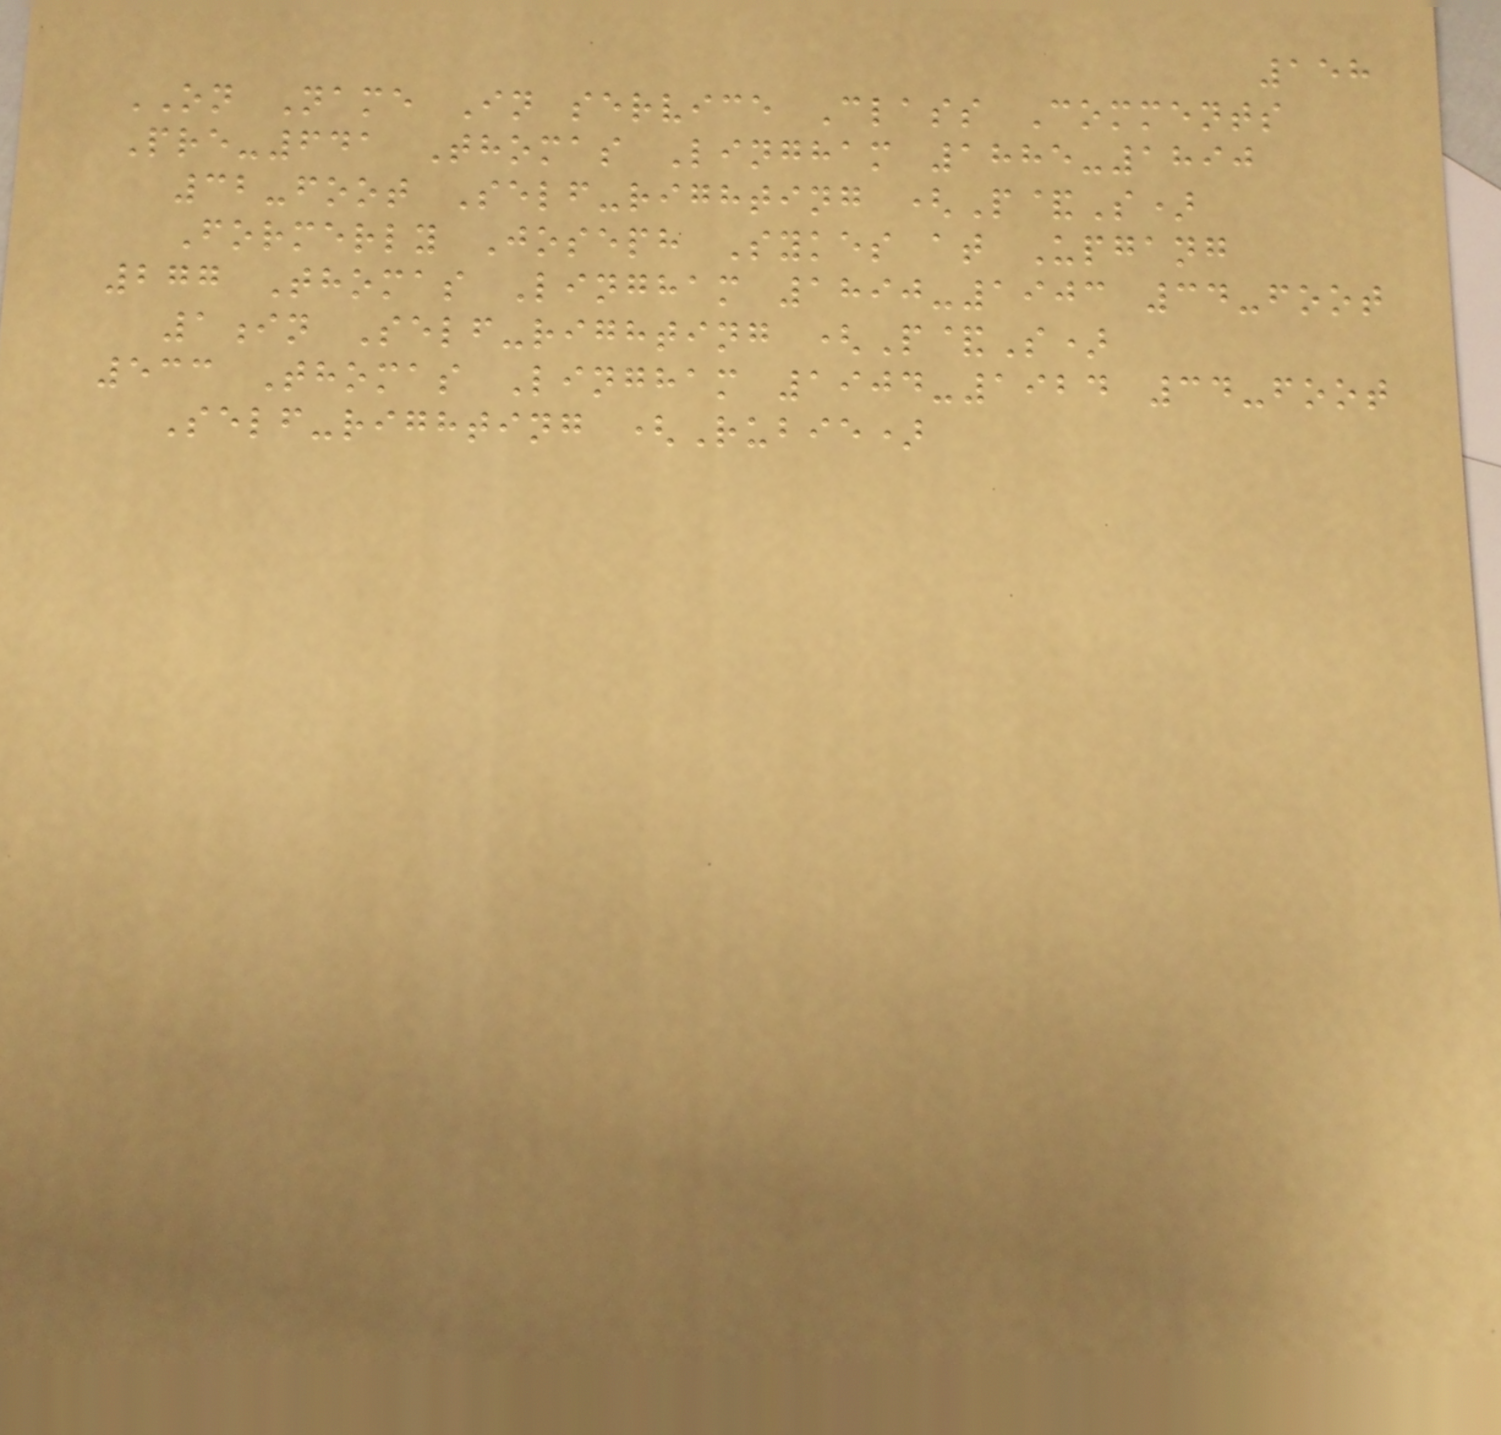158
ON Name In service Class Comments
Pre-641 Thomas Lingham 1885-1890
32-foot Self-righting (P&S)
Formerly Joseph Sykes at Upgang
277 Thomas Lingham 1890-1903 34-foot
1in Self-righting (P&S)
533 Thomas Lingham 1904-1924 34-foot
Self-righting (Rubie)
